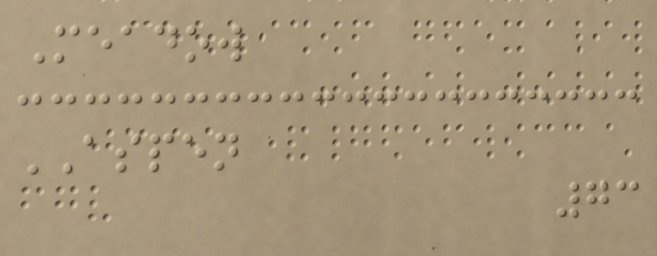Meadow
ASPEN
73
